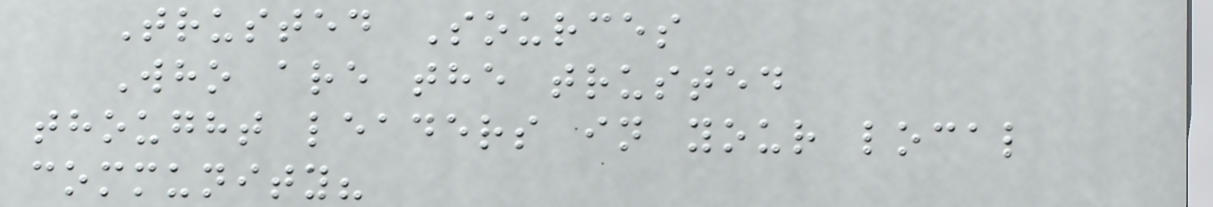Trusted Sources
Who are the trusted
thought leaders in your local
community?
